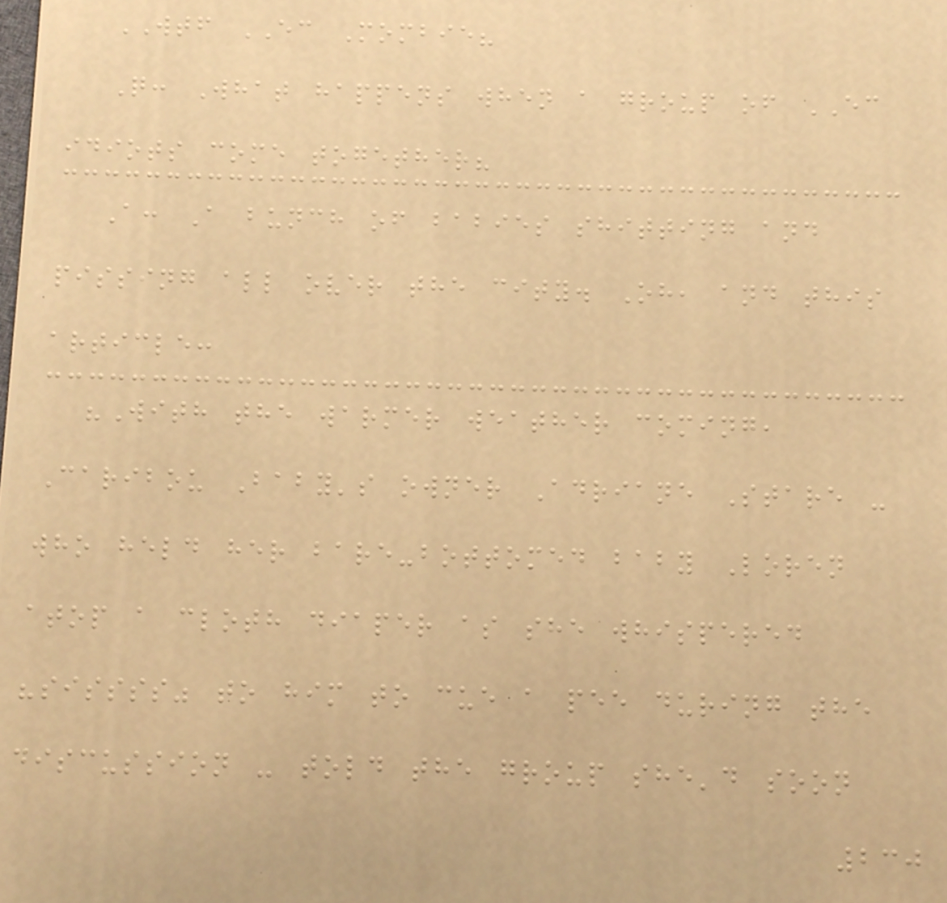WTF EC Mombie?
Q: What happens when a group of EC
idiots come together?
A: A bunch of babies shitting and
pissing all over the city. Oh, and this
article:
"With the warmer weather coming,
Caribou Baby's owner Adriane Stare -
who held her bare-bottomed baby Loren
atop a cloth diaper as she whispered
"sissss" to him to cue a pee during the
discussion - told the group she'd soon
230
